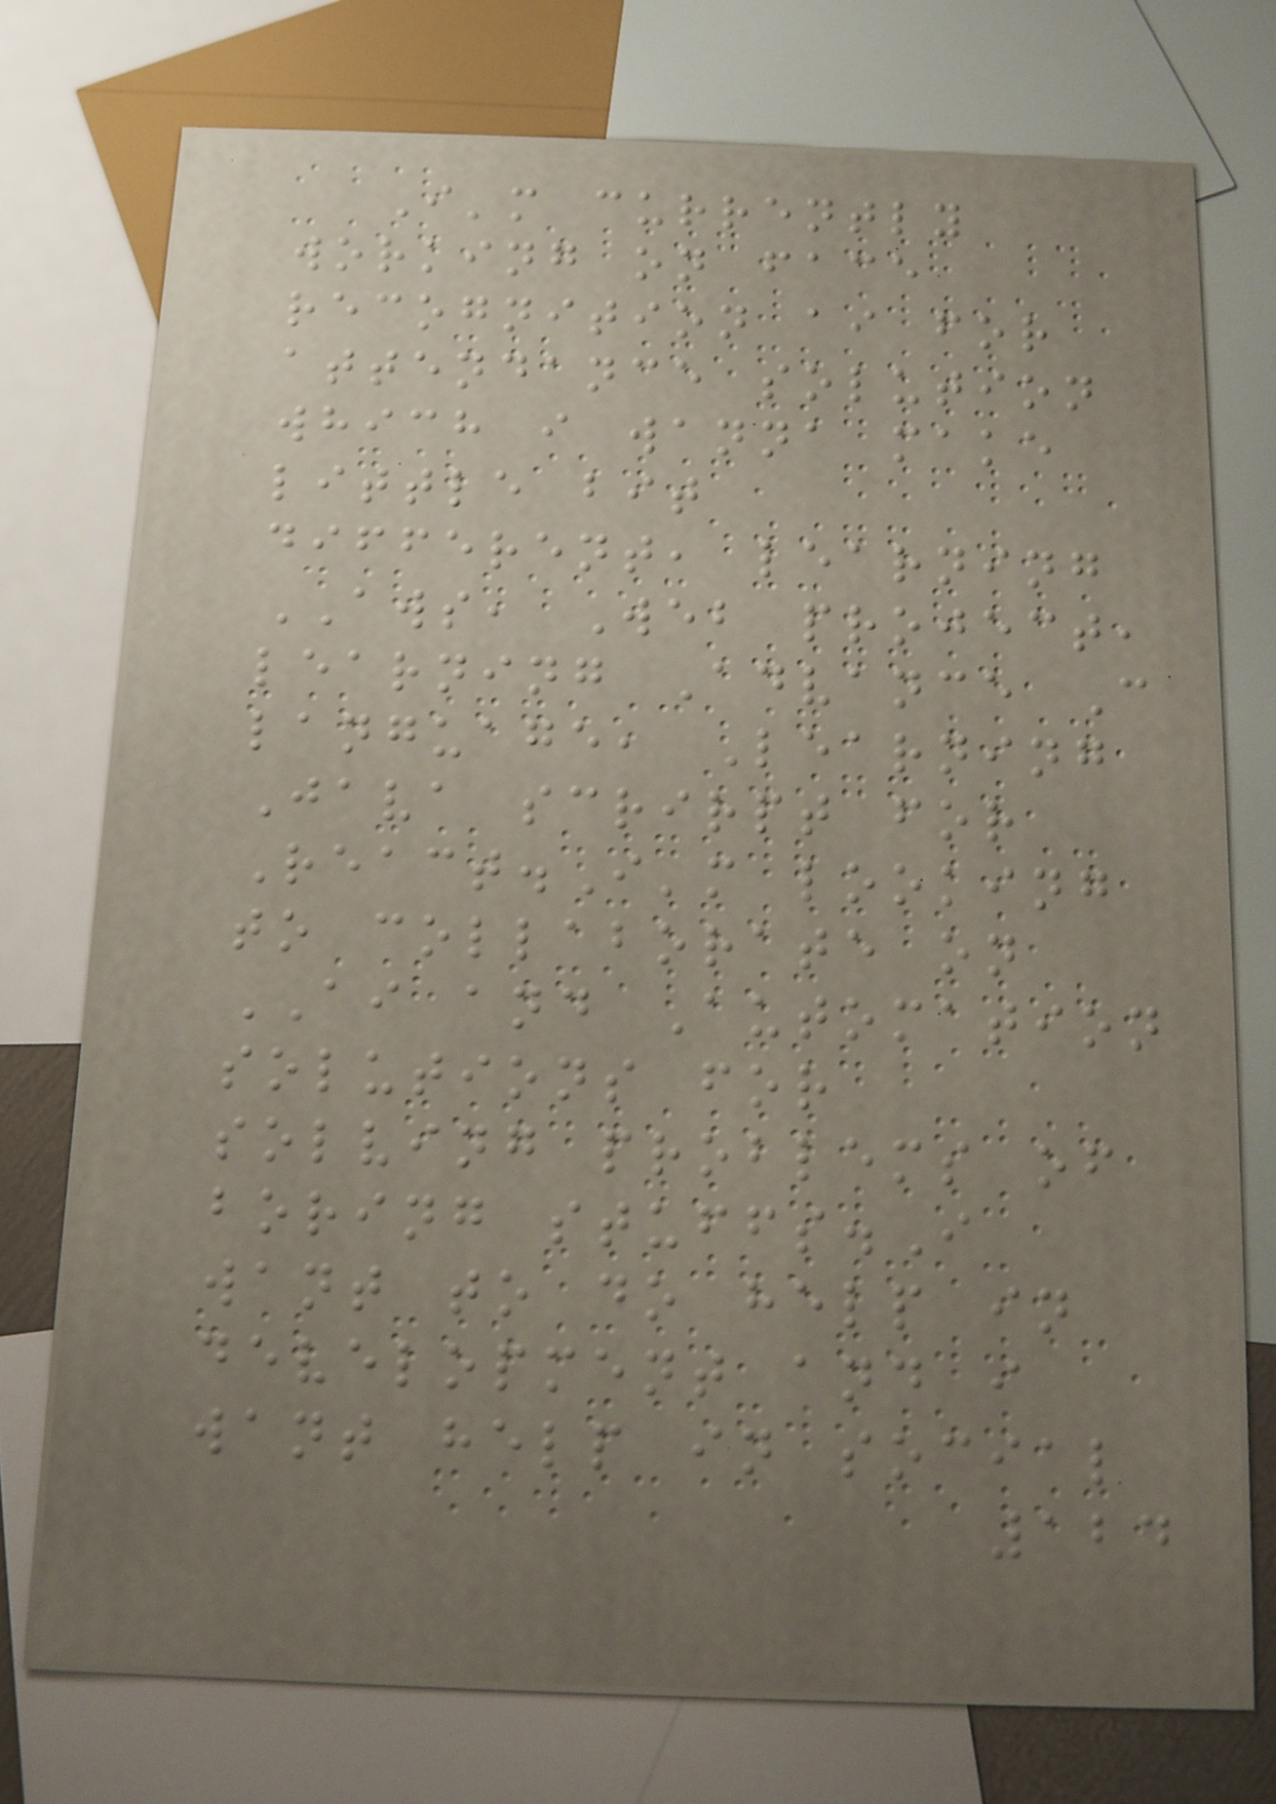I'm currently
working on face
recognition ai for
attendance solution
which i wanna make
little bit
different, learning
AWS, Web project,
learning Advance C
language, Learning
Java scrirpt for
React.I'm looking
to collaborate on
AI and Automation
solutions for
solving problems of
boring stuffs.I
want to do help in
development and i
want help in social
124
